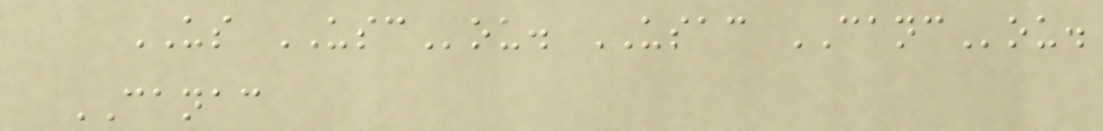US USCou. USAC CANCou.
CANAC
